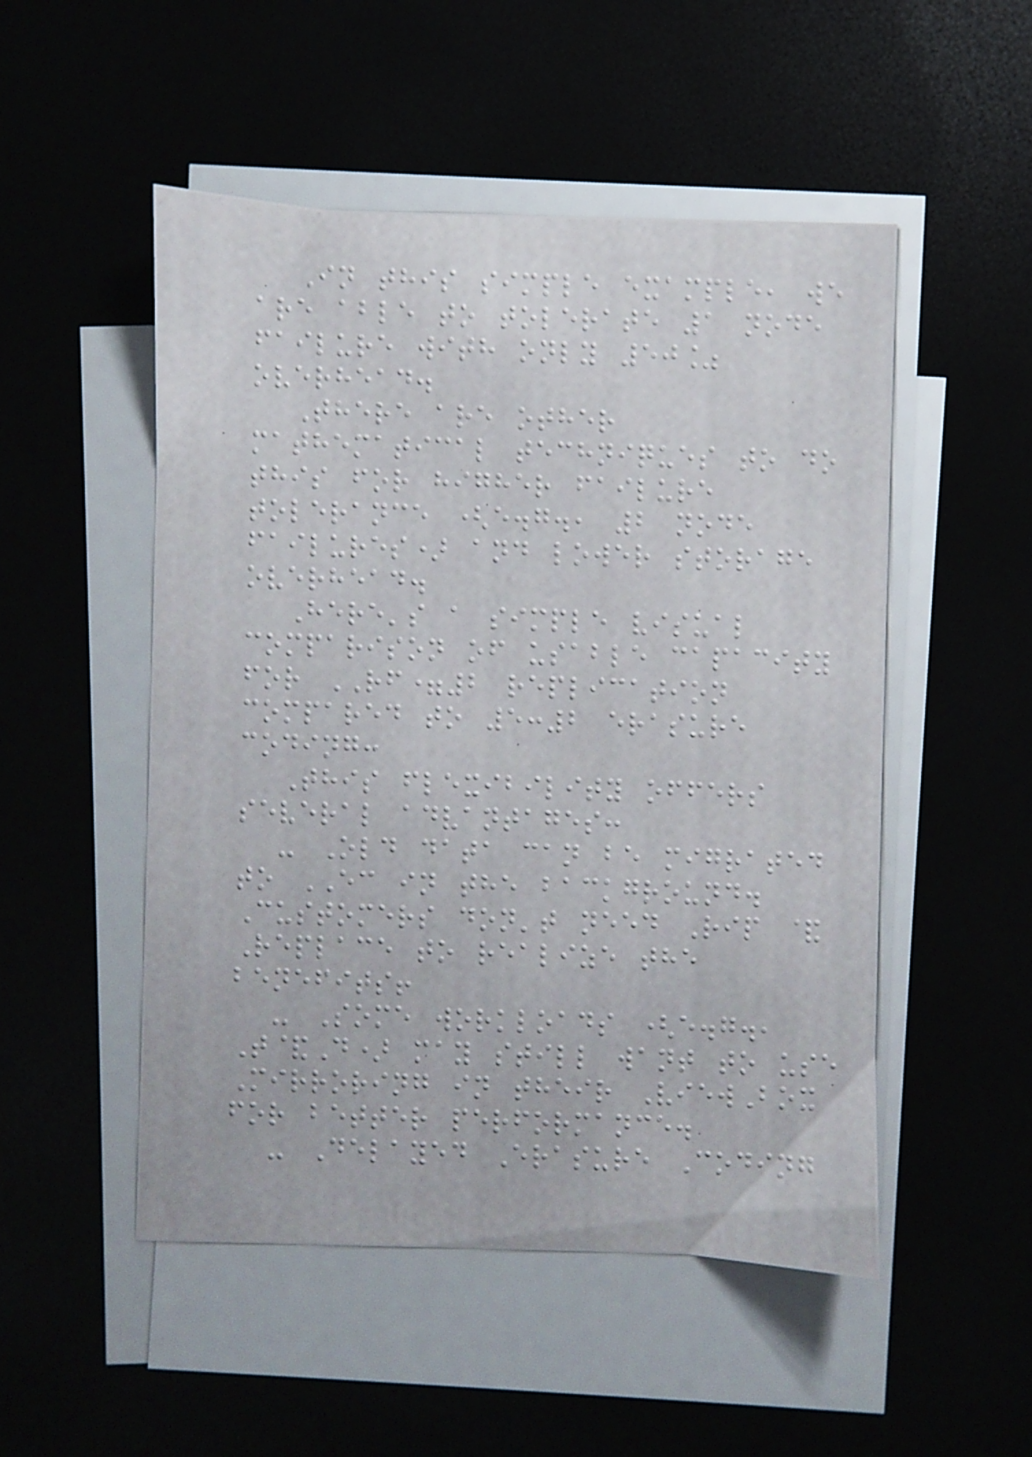In this simple example, we
are able to tolerate 1 node
failure with only 50%
overhead.
There are other
mathematical techniques to do
this for higher failure
tolerance (e.g., 2 node
failures) and lower storage
overhead.
Here's a simple visual
comparison of usable capacity
for RF=2 replication
compared to 5:2 erasure
coding:
This flexibility offers
several advantages:
- Old data can be migrated
to EC in the background.
Customers don't need Rip &
Replace to realize the
benefits!
- Some workloads (e.g.,
T&D) may still want to use
Mirroring in their ViewBox
for better performance.
- Delayed Erasure Coding
